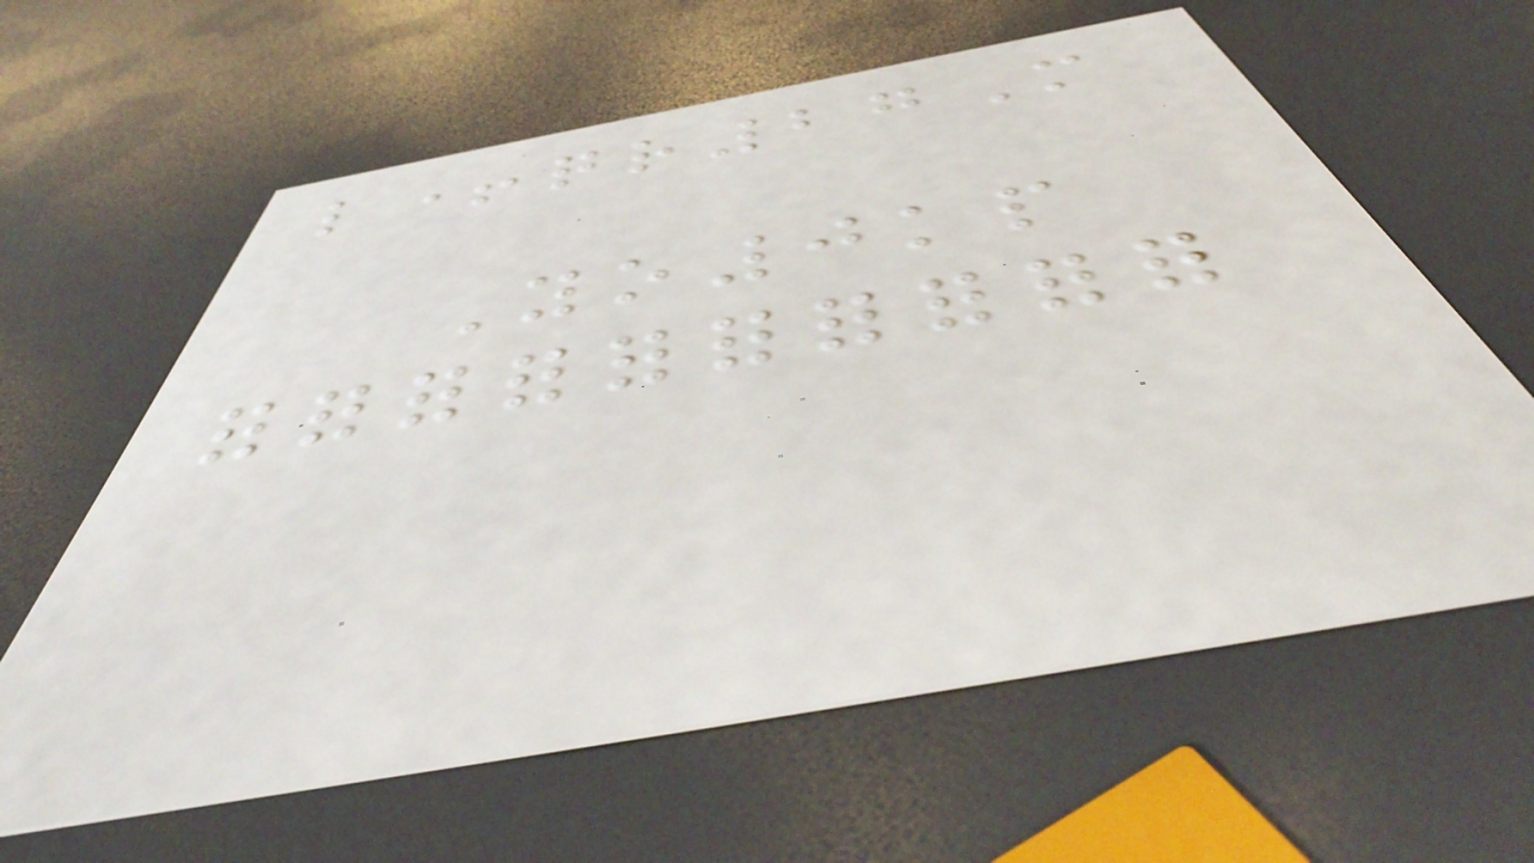l+qr27M
Yo0kp
